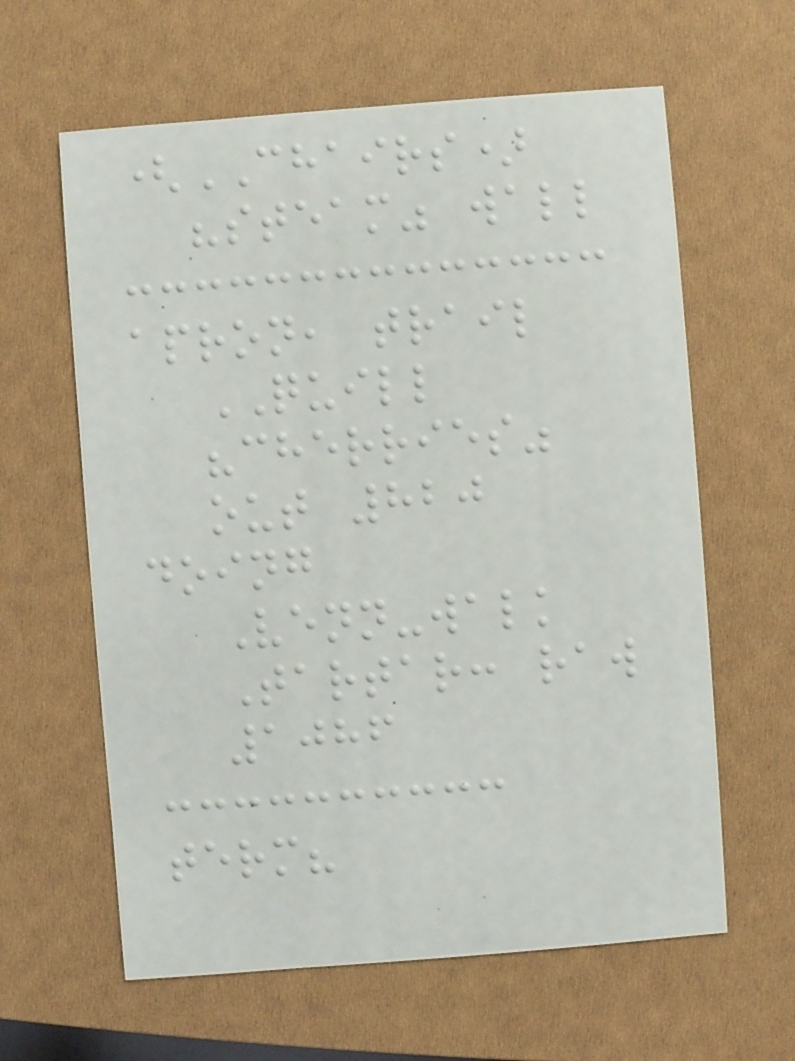(CHAIRS)
"steam" wall
apron, trail
QUILL
"cherries"
out 820
doing
Venn-walk
Tartar: raw
1086
term?
